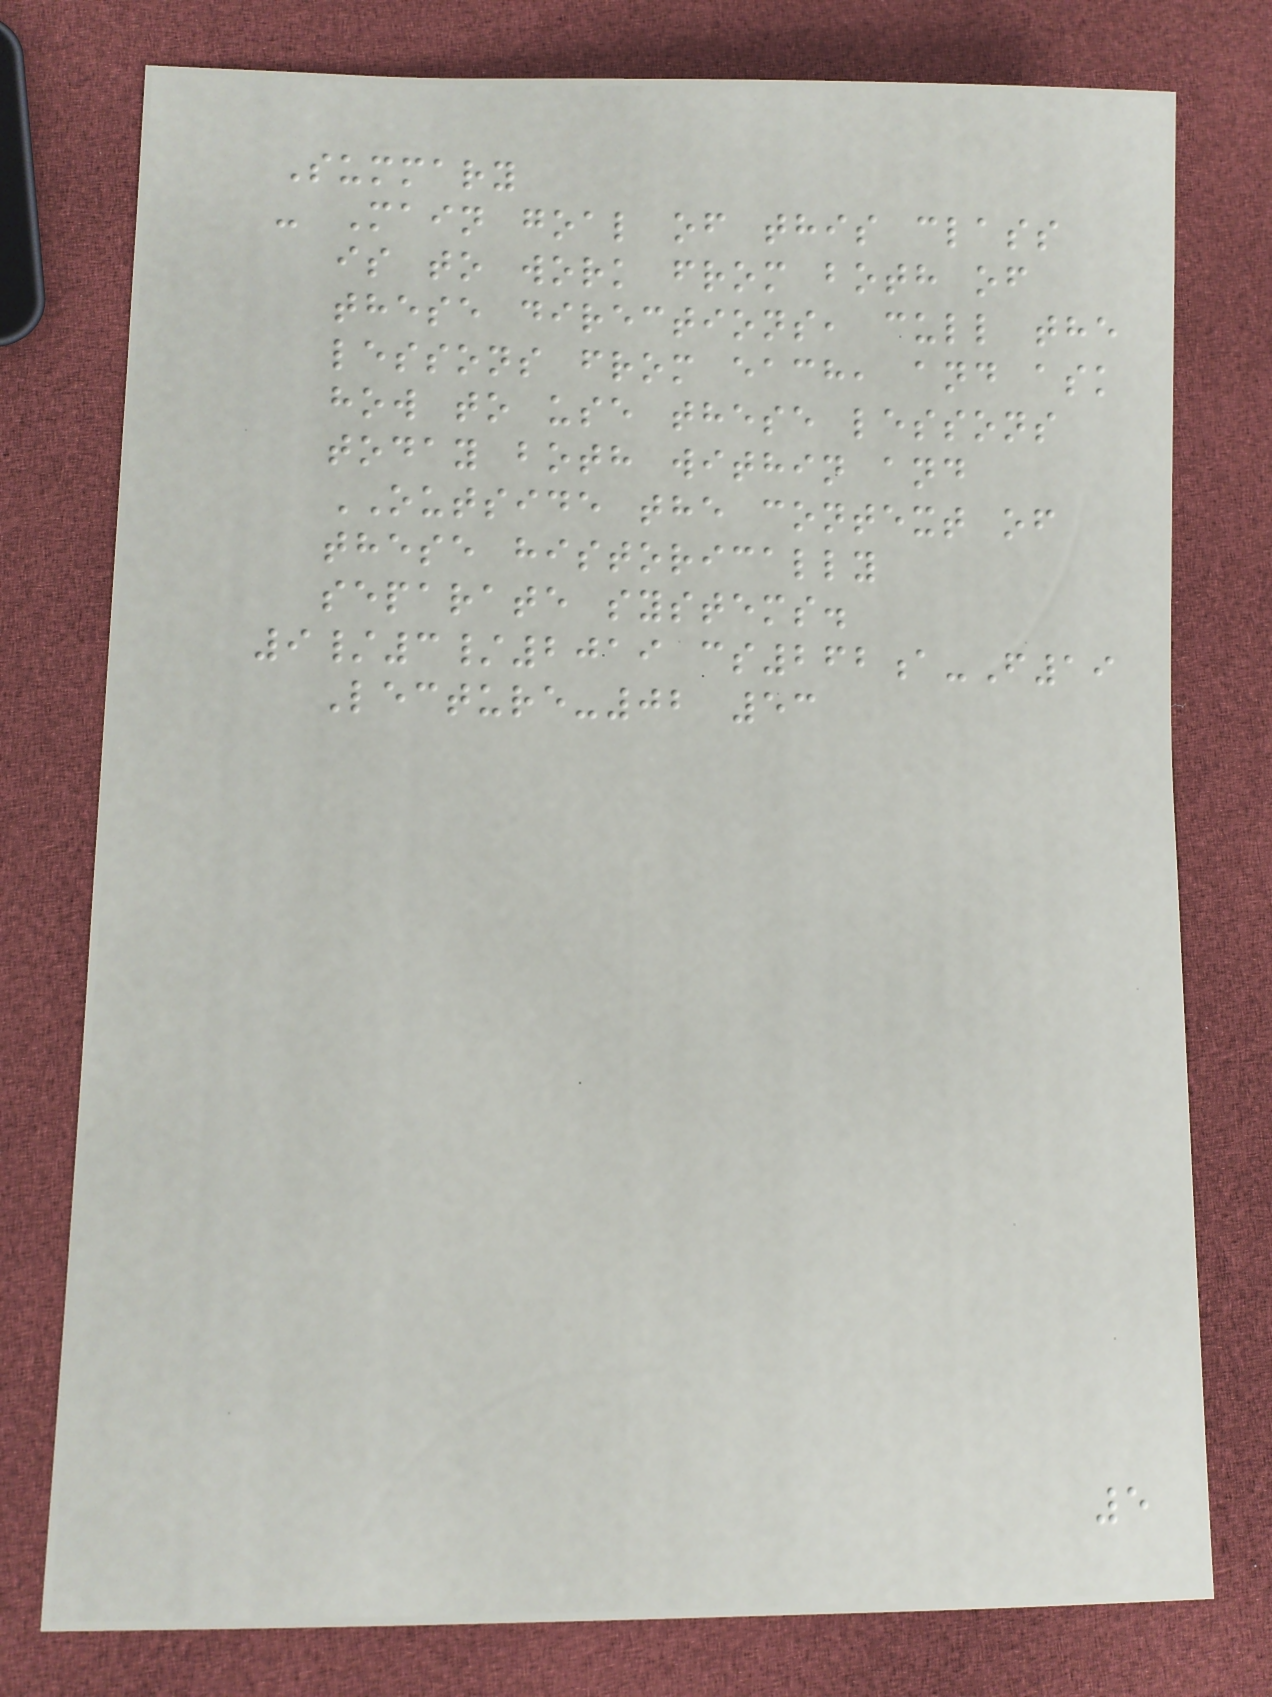Summary
- Main goal of this class
is to work from both of
these directions, cull the
lessons from each, and ask
how to use these lessons
today both within and
OUTSIDE the context of
these historically
separate systems.
9/3/2019 cs262a-F19
Lecture-02 53
5
